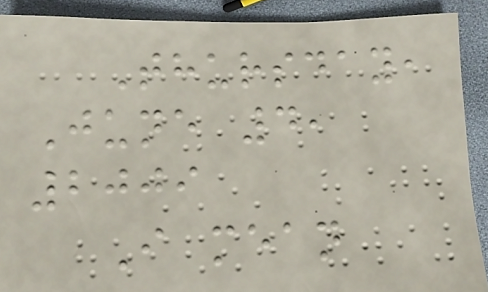Thursday,
June 4,
2009
I mean
